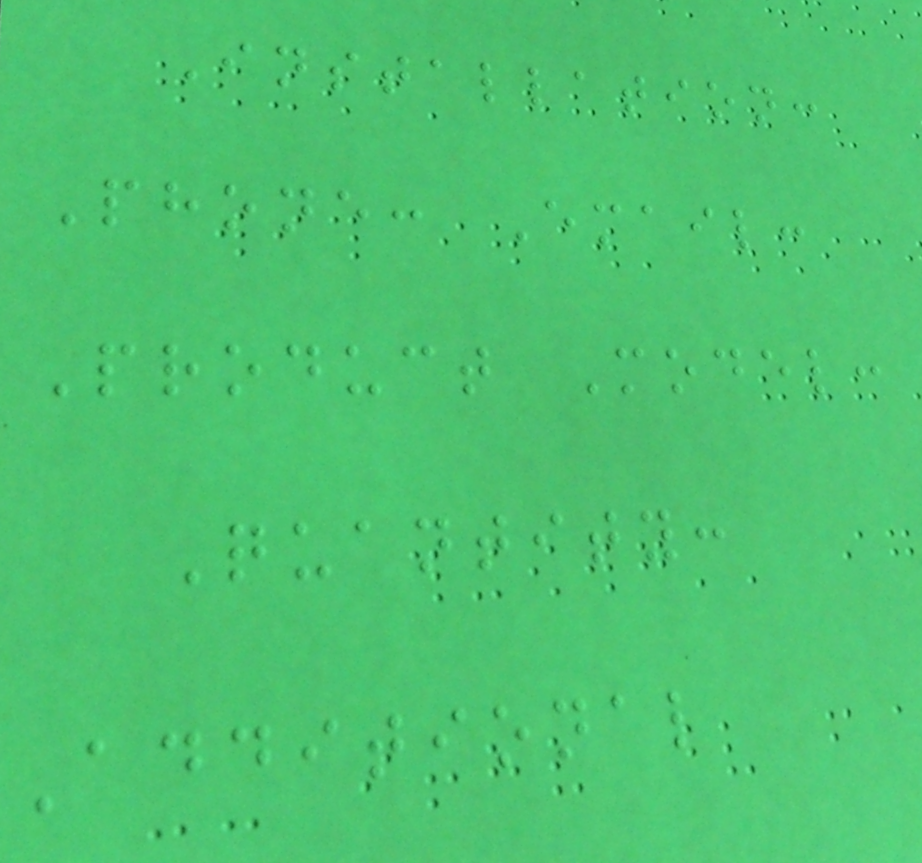Installation:
Phone: Email:
Product Model:
Quantity:
Additional
